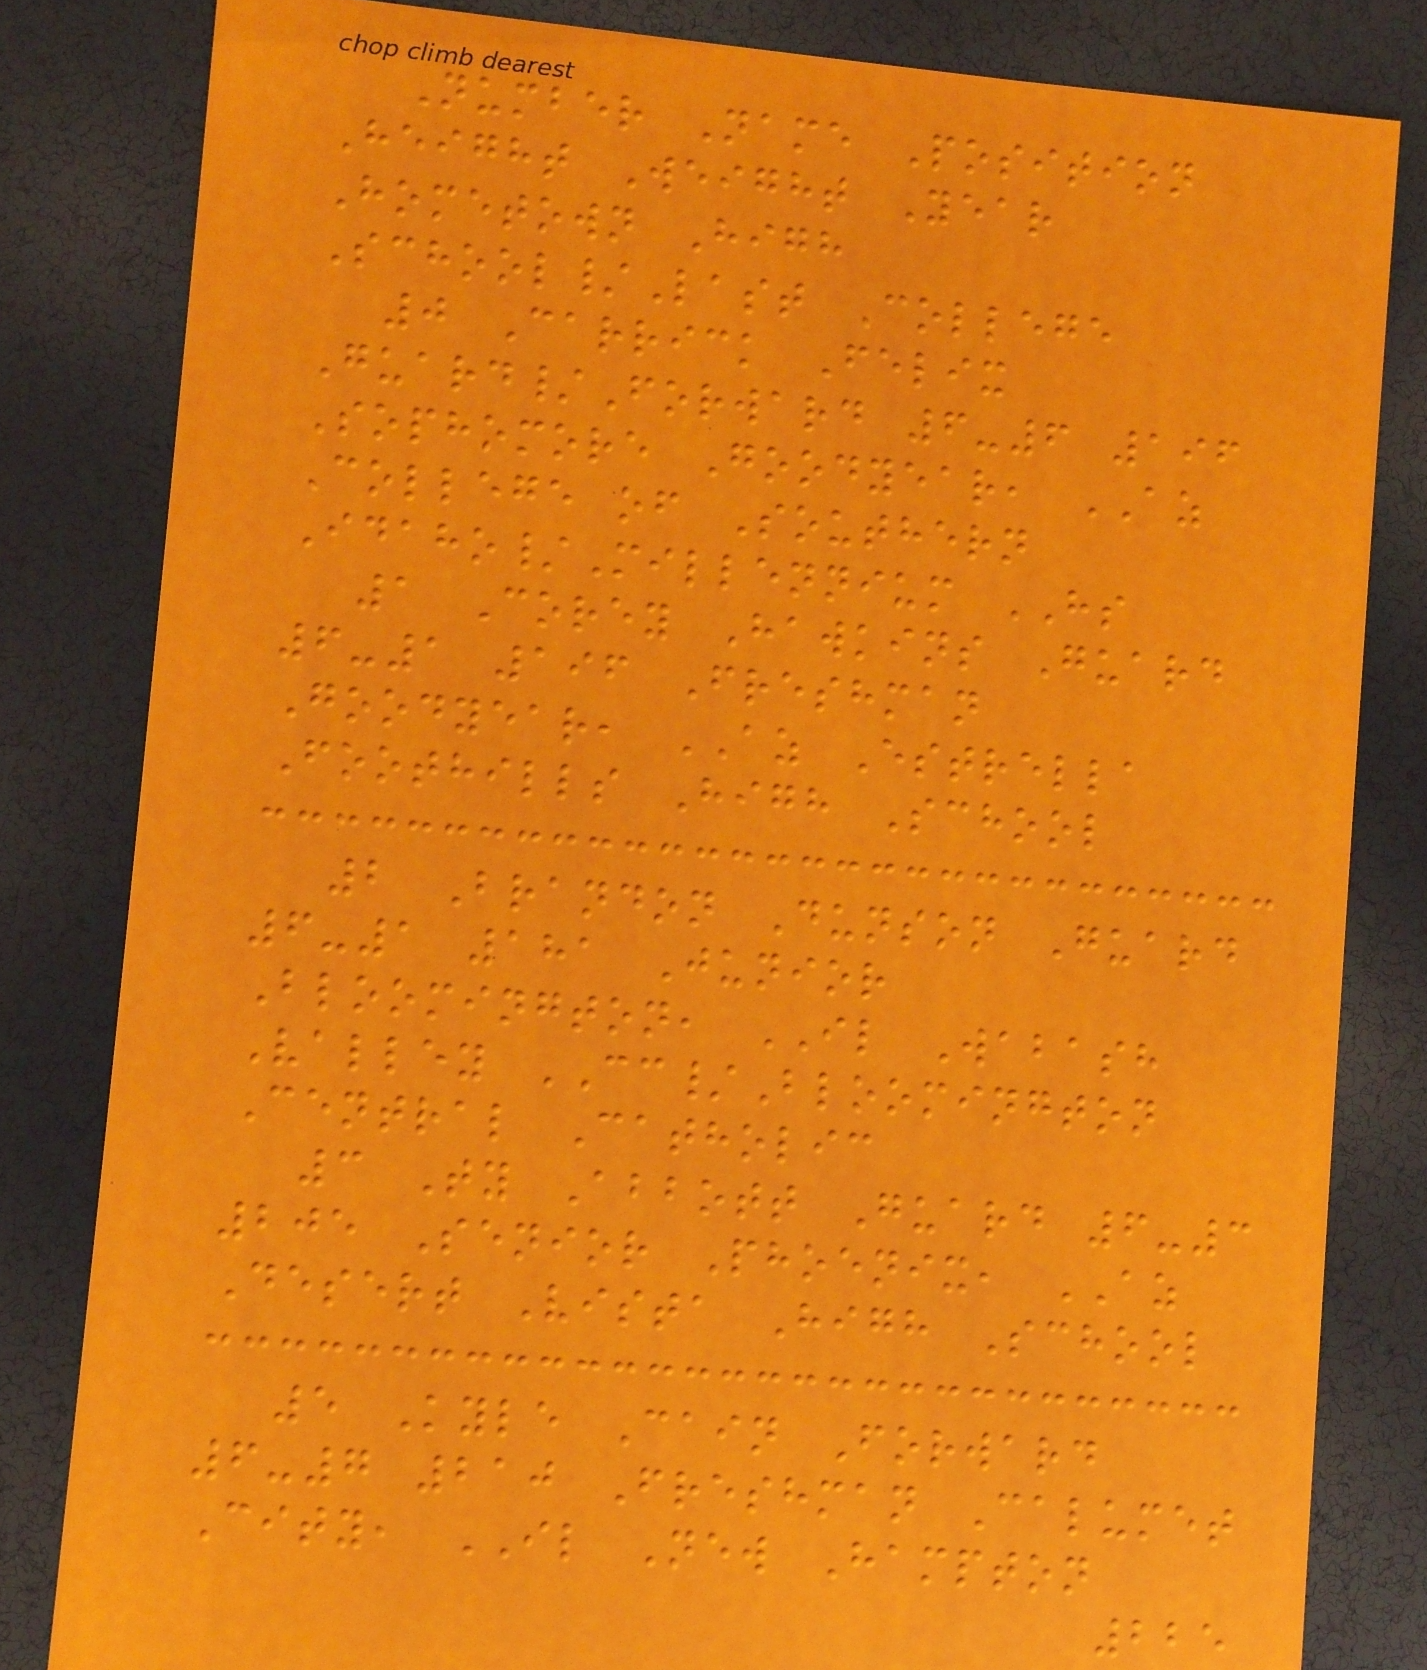Number Name Position
Height Weight Year
Hometown High
School/Last College
0 Carrick Felix
Guard/Forward 6-6 196
Sophomore Goodyear, AZ
College of Southern
Idaho/Millennium HS
1 Corey Hawkins Guard
6-1 196 Freshman
Goodyear, AZ Estrella
Foothills High School
2 Brandon Dunson Guard
6-1 181 Junior
Bloomington, IL Wabash
Valley CC/Bloomington
Central Catholic
3 Ty Abbott Guard 6-3
205 Senior Phoenix, AZ
Desert Vista High School
5 Kyle Cain Forward
6-7 210 Freshman Calumet
City, IL New Hampton
225
